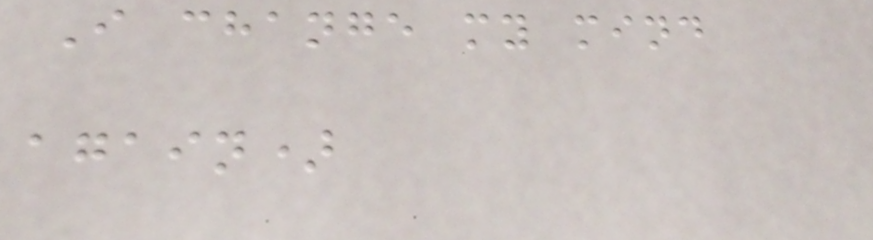I change my mind
again)
